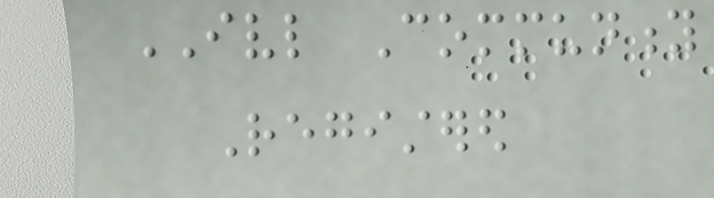IVL Community
Registered
